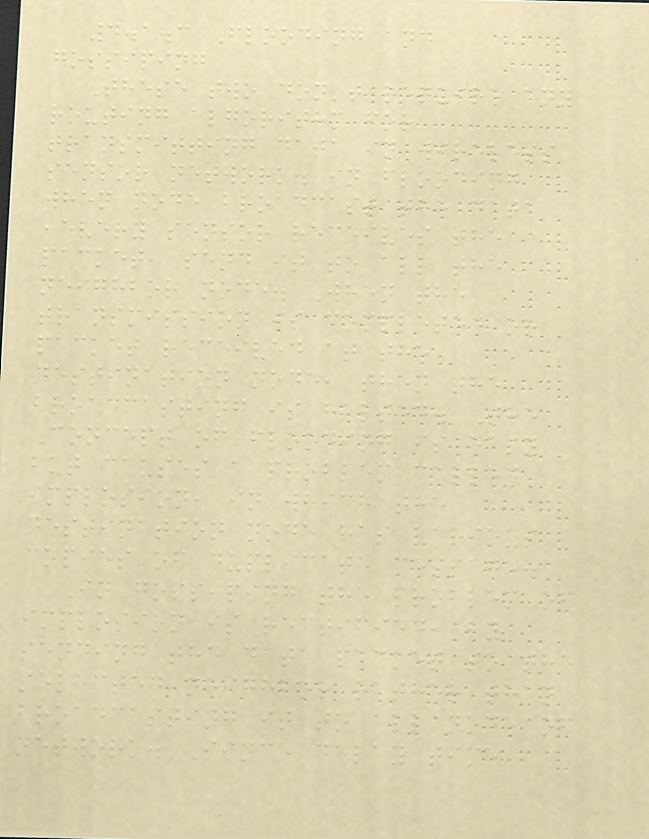4.1.3 Flooding and
gossiping
These two don't require any
routing algorithm for
transmitting data in wireless
sensor network. in flooding
when node broadcast the data
,every sensor receives the
packet, send it to all the
neighbor node. When the
transmission is completed or
packet received at the
destination node, then the
broadcasting is halted. The
Concept of flooding is easy
but causes a problem called
implosion, in which the
destination node has various
copies of duplicate message.
In gossiping the problem of
implosion is rectified, by
sending the data packet to the
selected neighbor rather than
broadcasting it to all node of
network. Since delay time
